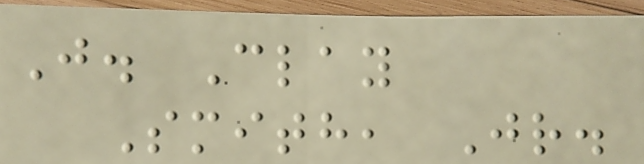J. Clay
Smith, Jr.
